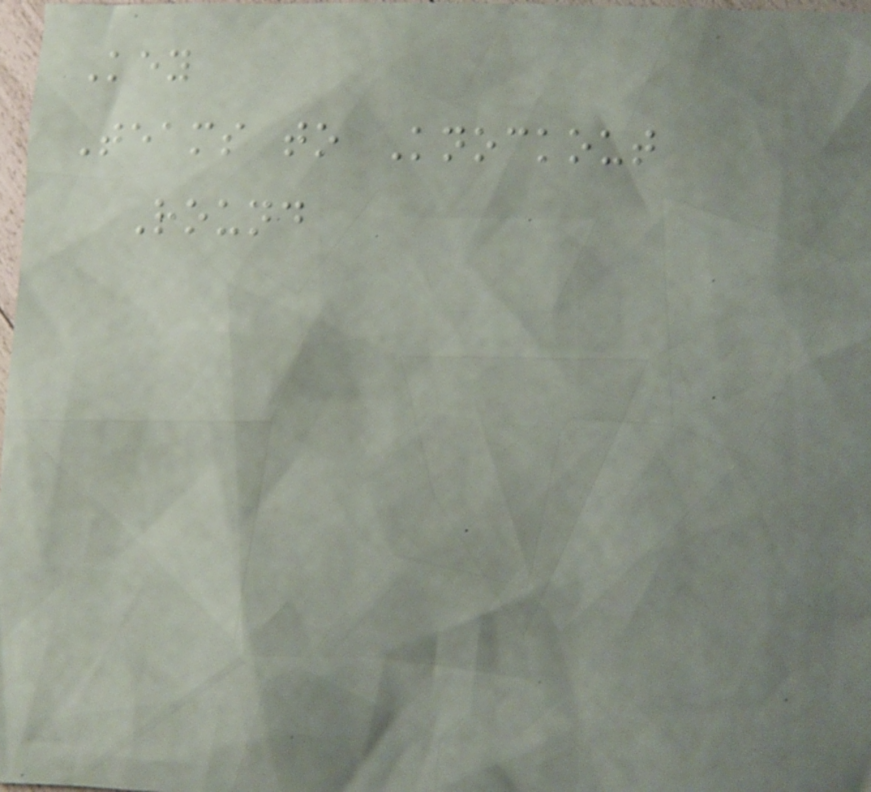Key
Teams to Knockout
Round
